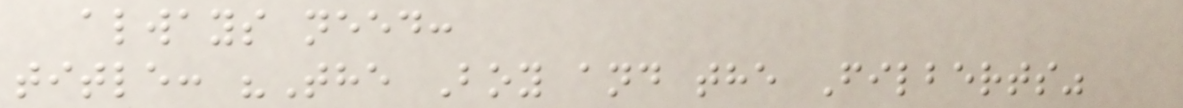always need:
title: "The Boy and the Filberts"
